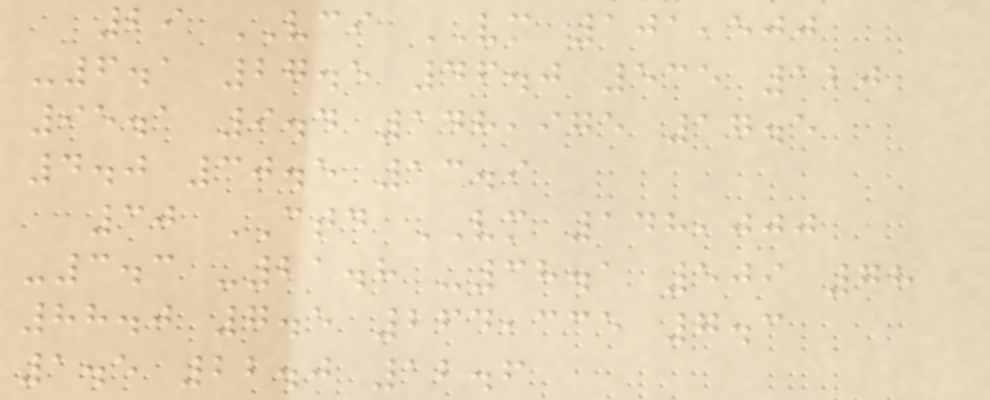29 VCI VM 101,500
-6.1 27.5 46.0 535 120
95.1 9.4 148,975 17.5
4.0 30.5 13.9
30 CTD VM 148,000
-3.3 -21.8 -38.1 509 78
88.0 7.5 264,335 7.3
1.5 22.0 12.6
